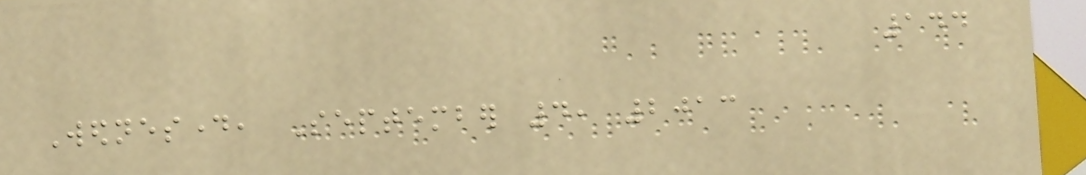144
Wednesday, September 4, 2013
